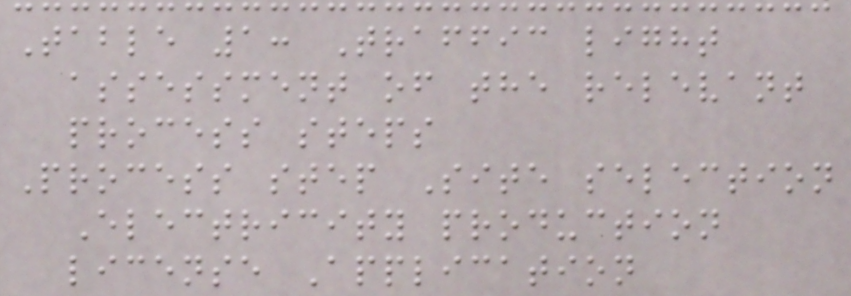Table 1: Traffic light
assessment of the relevant
process steps
Process step Site selection
Electricity production
license Application
